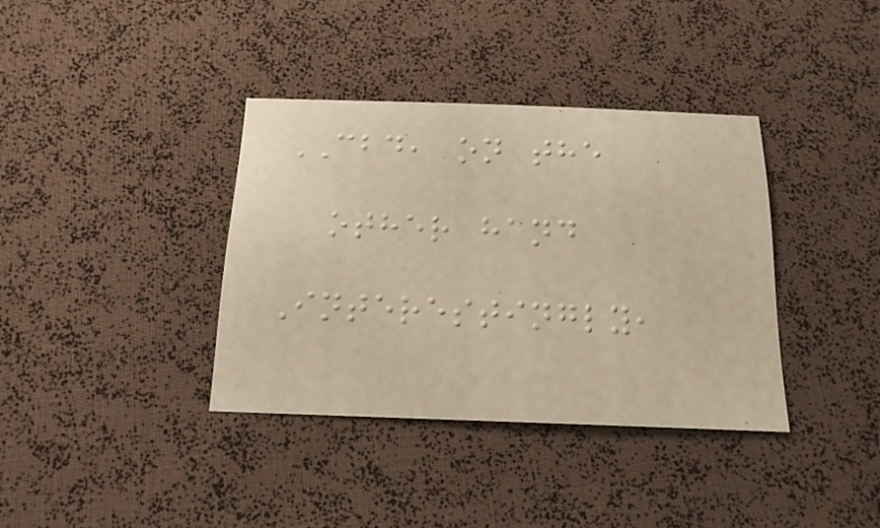CBD, on the
other hand
Interestingly,
